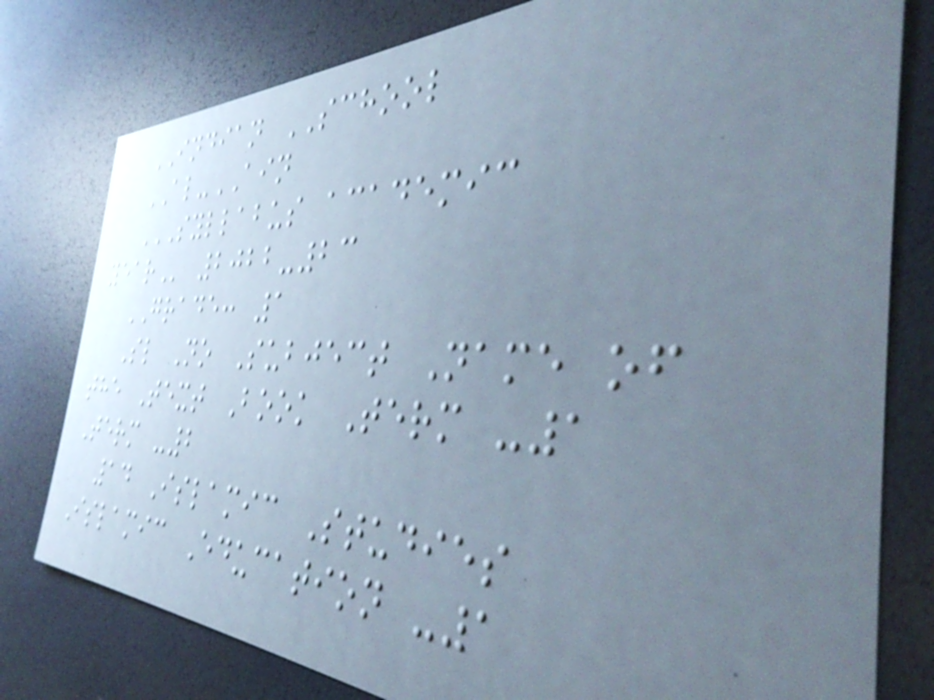INDIAN SCHOOL
AL-AIN
SYLLABUS ACADEMIC
YEAR 2022-23
GRADE: 1
Sl No Subject Name of
the Text Book Term -1
Term -2
14 Islamic Studies
Islamic Education -1
